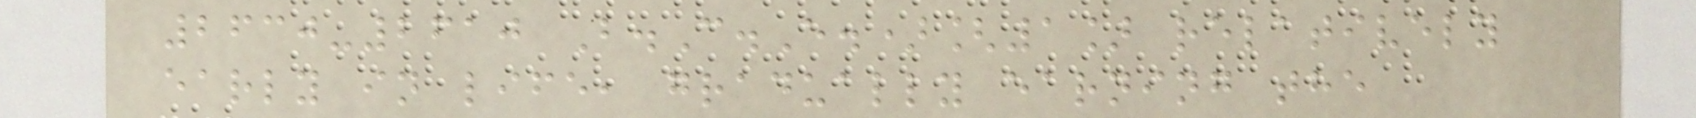2630-2610 B.C.E.)[1] relatively
early in life, gradually earning the
